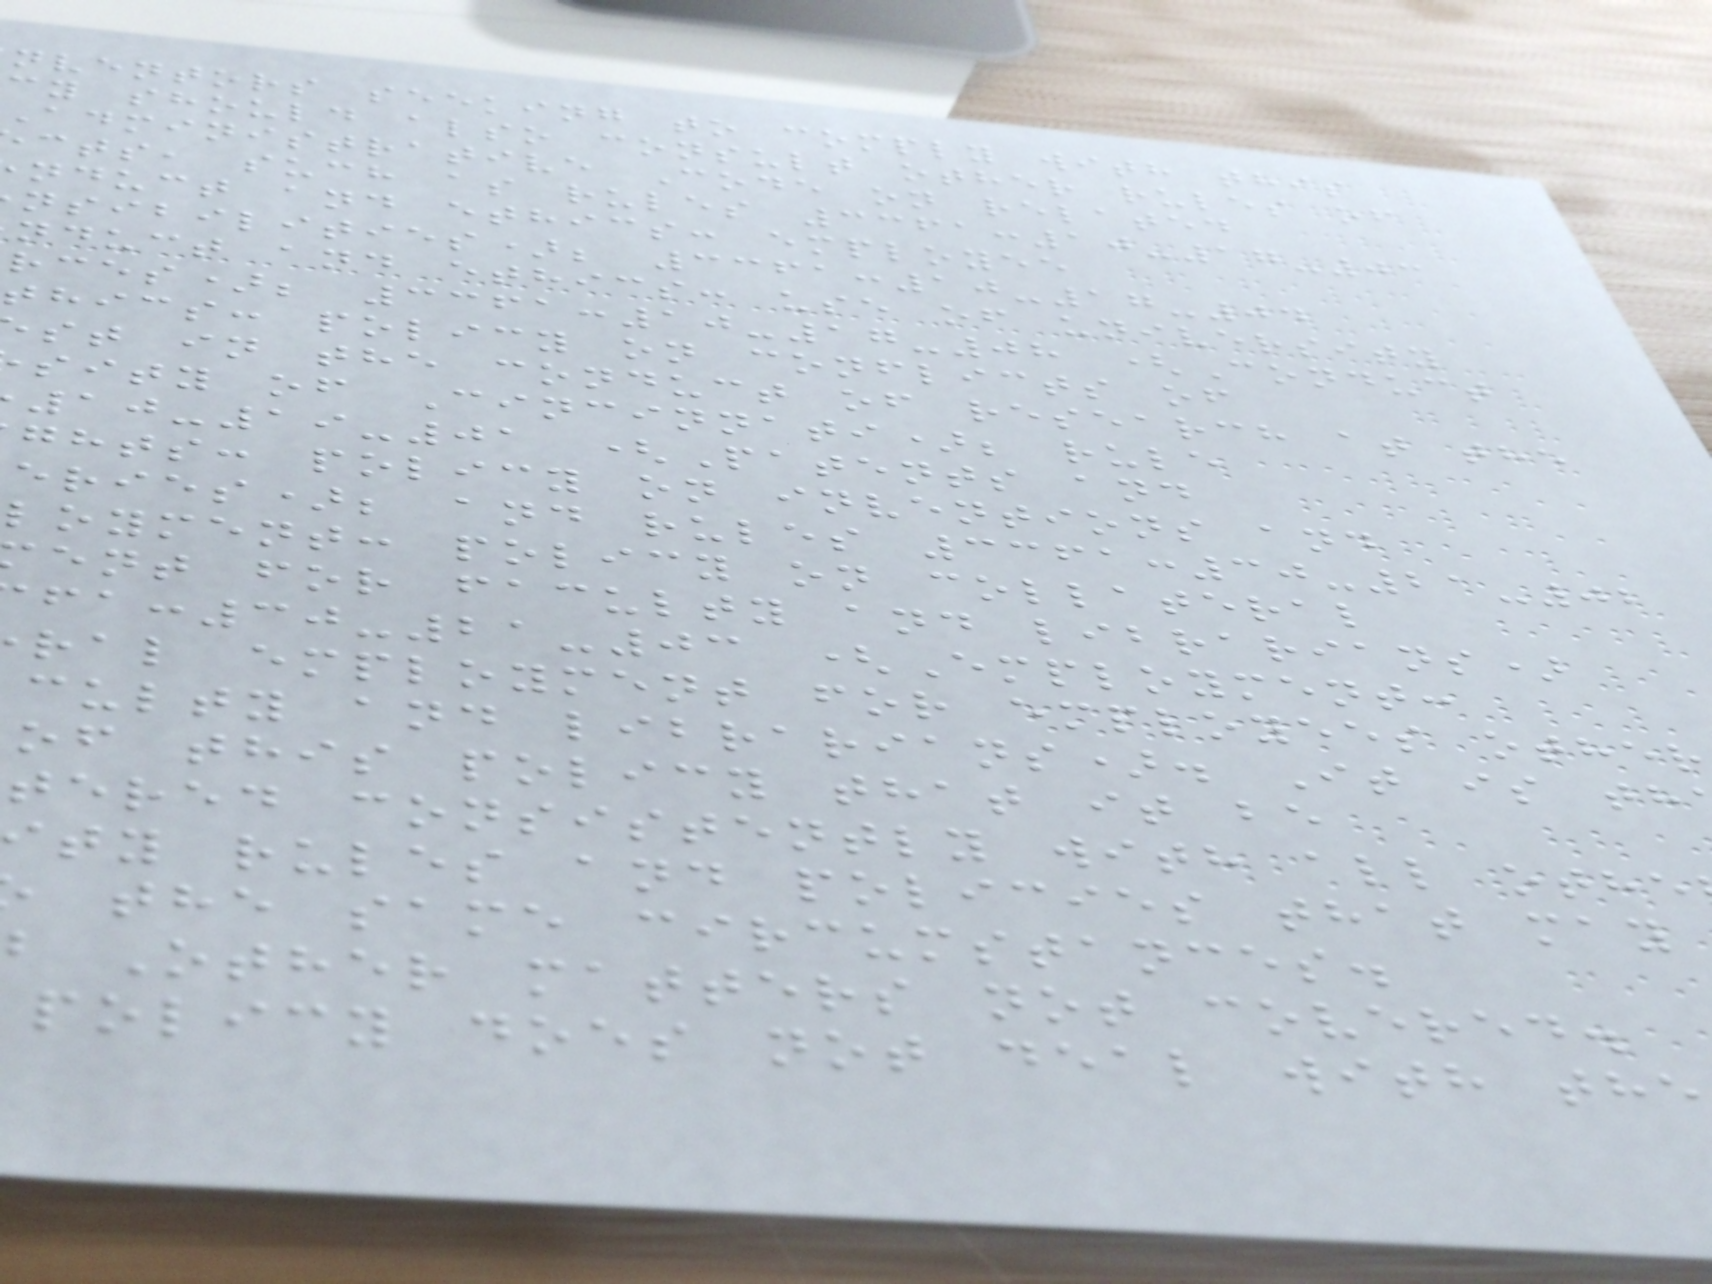nventors seeking to comply with this
cy should also consult other rules of
administrative Code on related
cts, such as rules 3361:10-17-03
nduct and ethics: employee
nsibilities); 3361:10-17-04
nduct and ethics: use of university
rces); 3361:10-17-08 (Conduct
thics: policy on conflicts of
st in the conduct of research at the
sity of Cincinnati); rule
10-19-01 (Patents and
ghts: policy on inventions and
eries); and rules 3361:30-21-02
loyment: policy on collateral
ent for faculty and librarians)
:30-21-03 (Employment:
ral employment for employees other
culty and librarians). It is th
of this policy that it be
tered consistently with all othe
ty rules and policies that may
the same circumstances.
Other matters not covered.
policy does not deal with the
